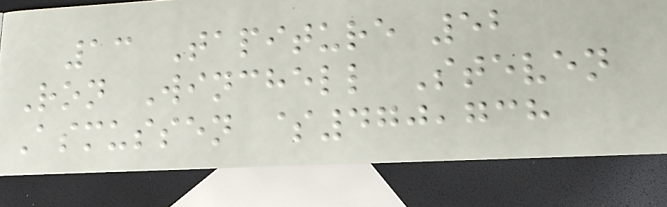13 Tapiture 52
Ron Winchell Steven
Asmussen $470,738
